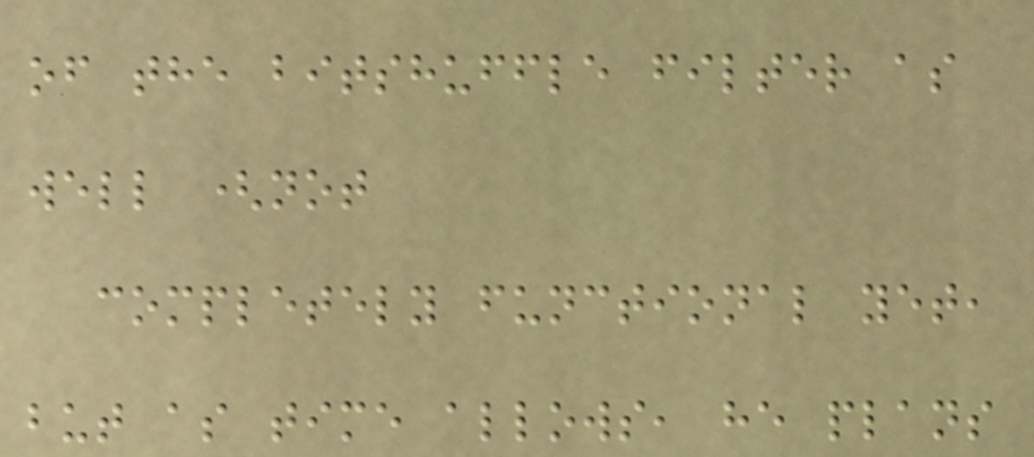of the bitshuffle filter as
well (not
completely functional yet,
but as time allows, he plans
